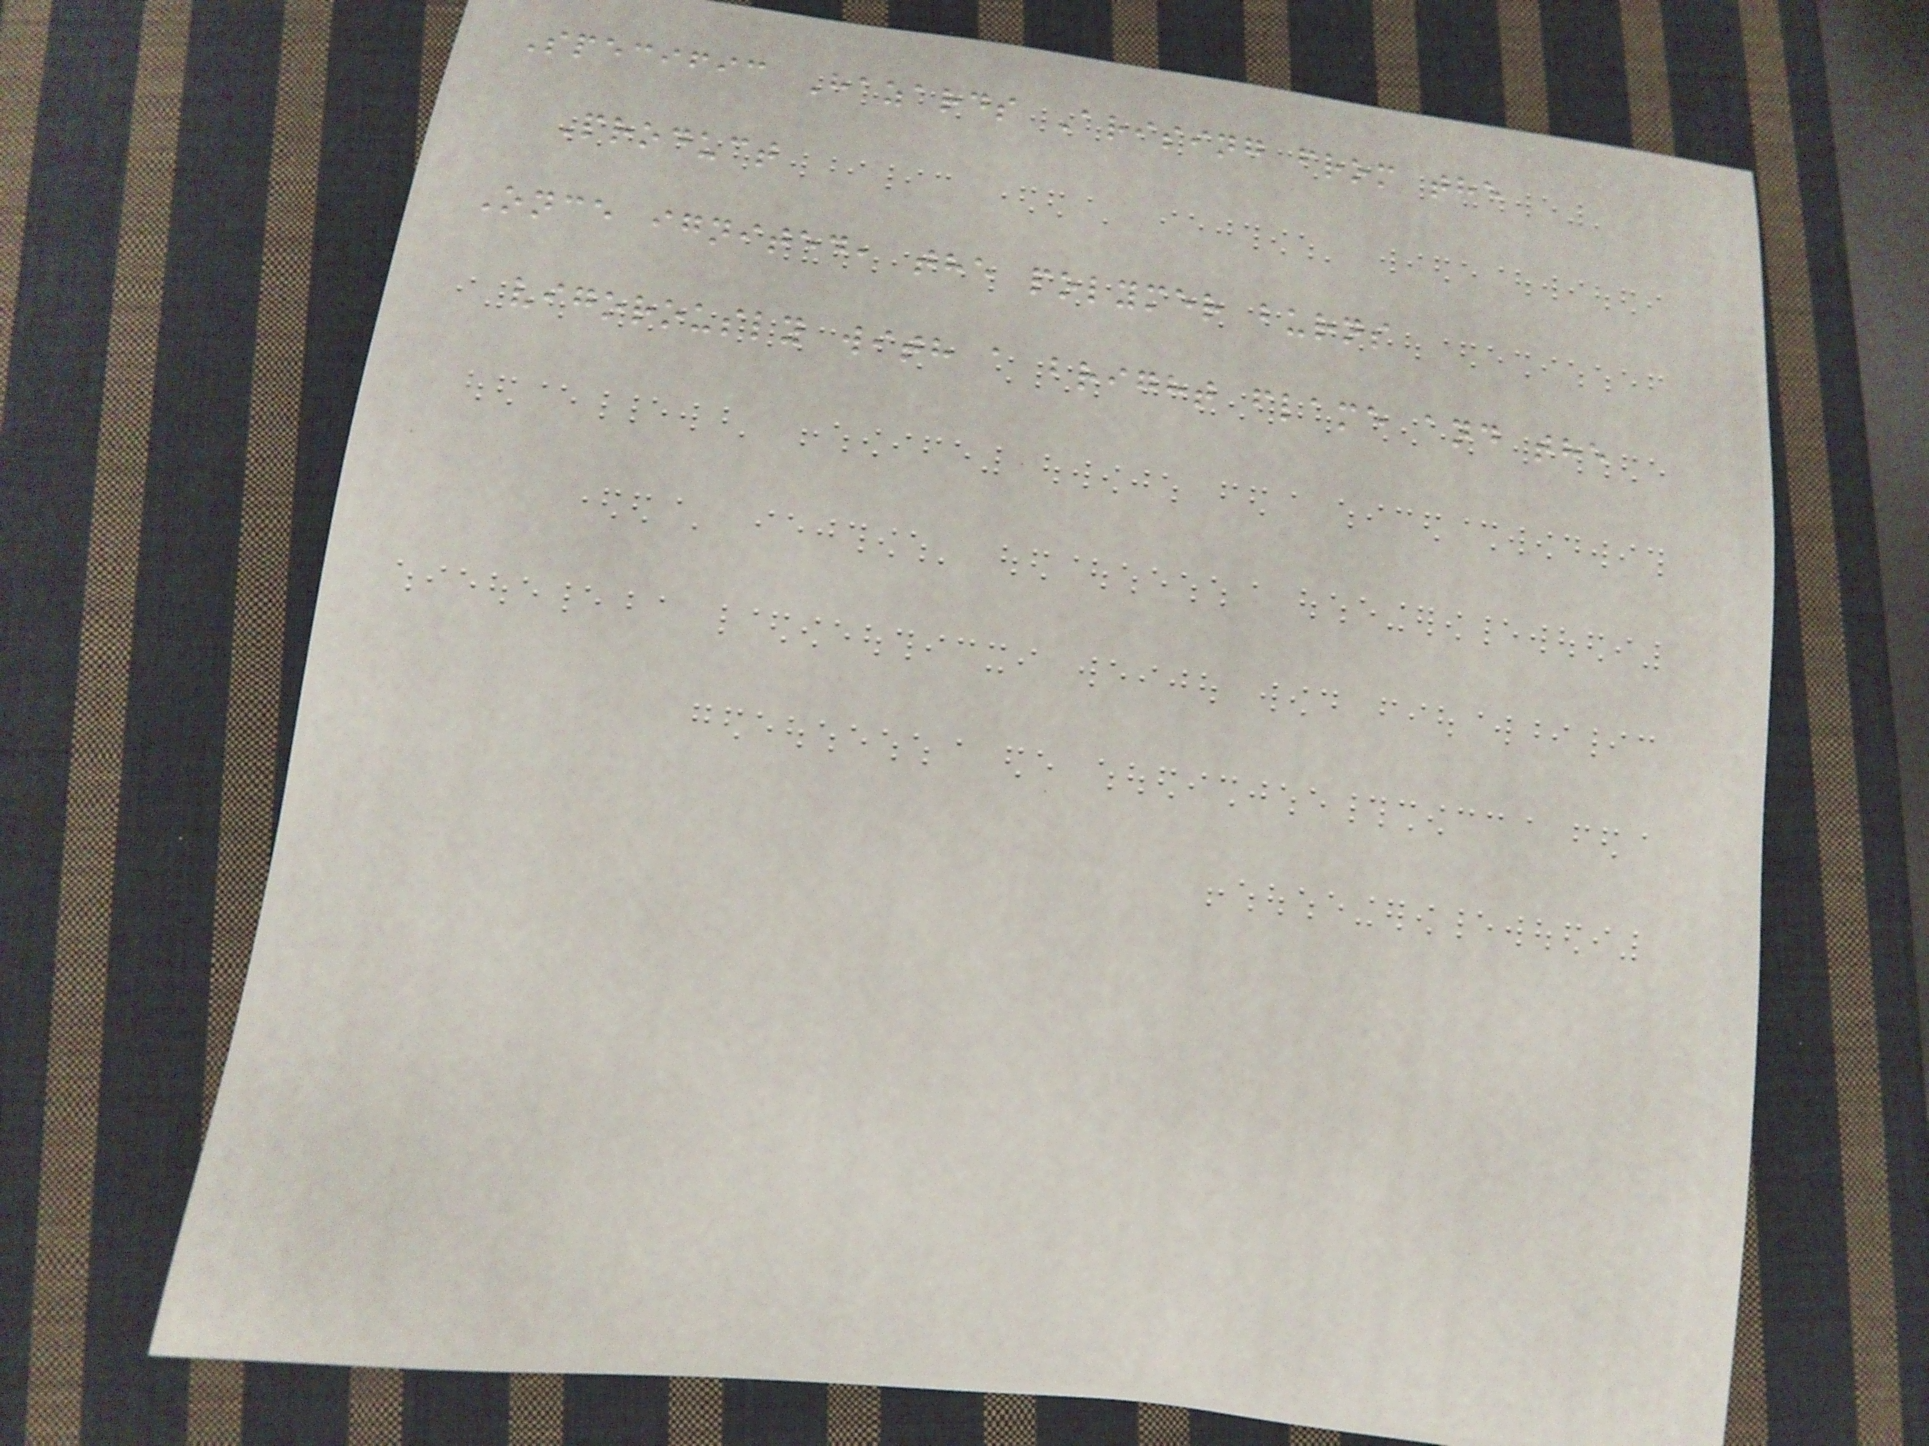Specific Hazards Arising from the
Product
Once ignited, the polymer burns
vigorously with a bright flame and the
